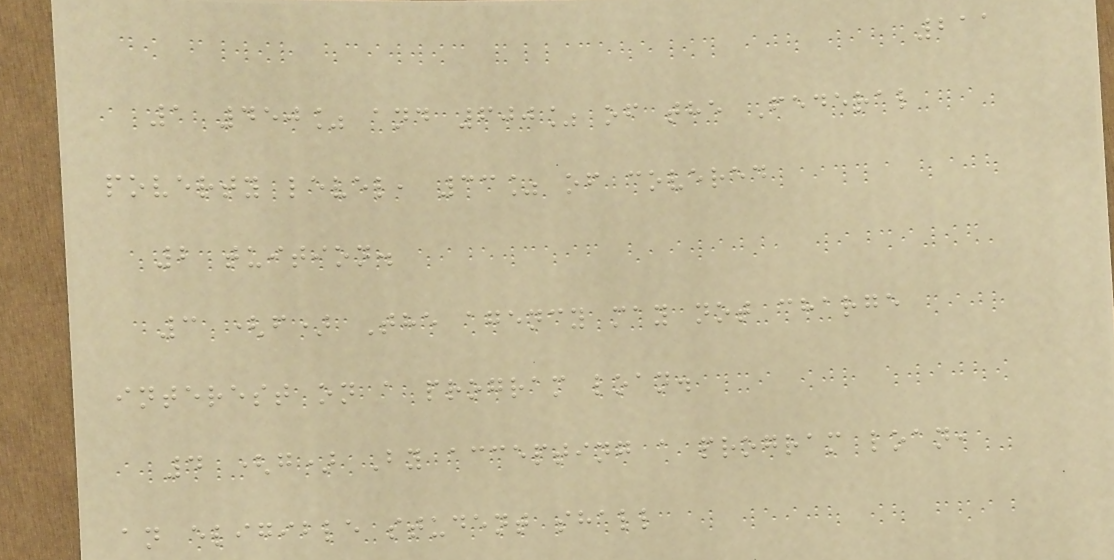211
1 450% and 600% of the Federal
poverty level, 33% of covered
2 tuition.
3 (f) The agency may not charge
interest on a program loan.
4 (g) By accepting a program loan,
an eligible student shall
